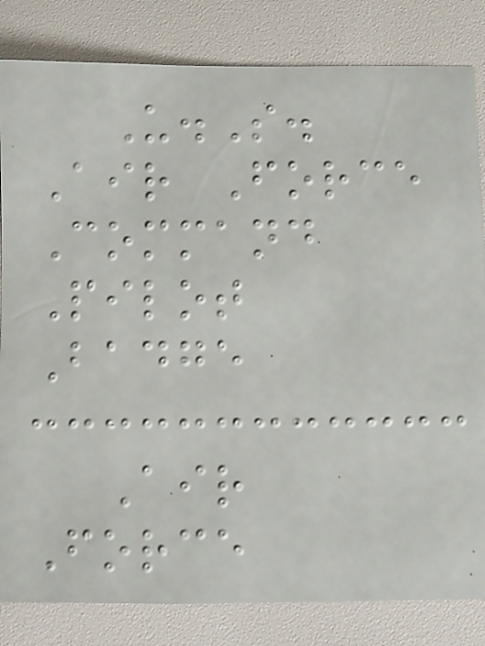U.S.
Air Force
Command
Pilot
Badge
Air
Force
